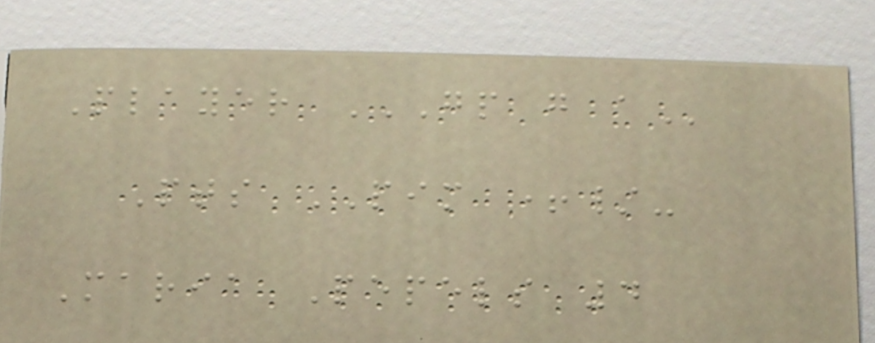Player GP G A
Pts PIM +/-
Maria Pepels 4
